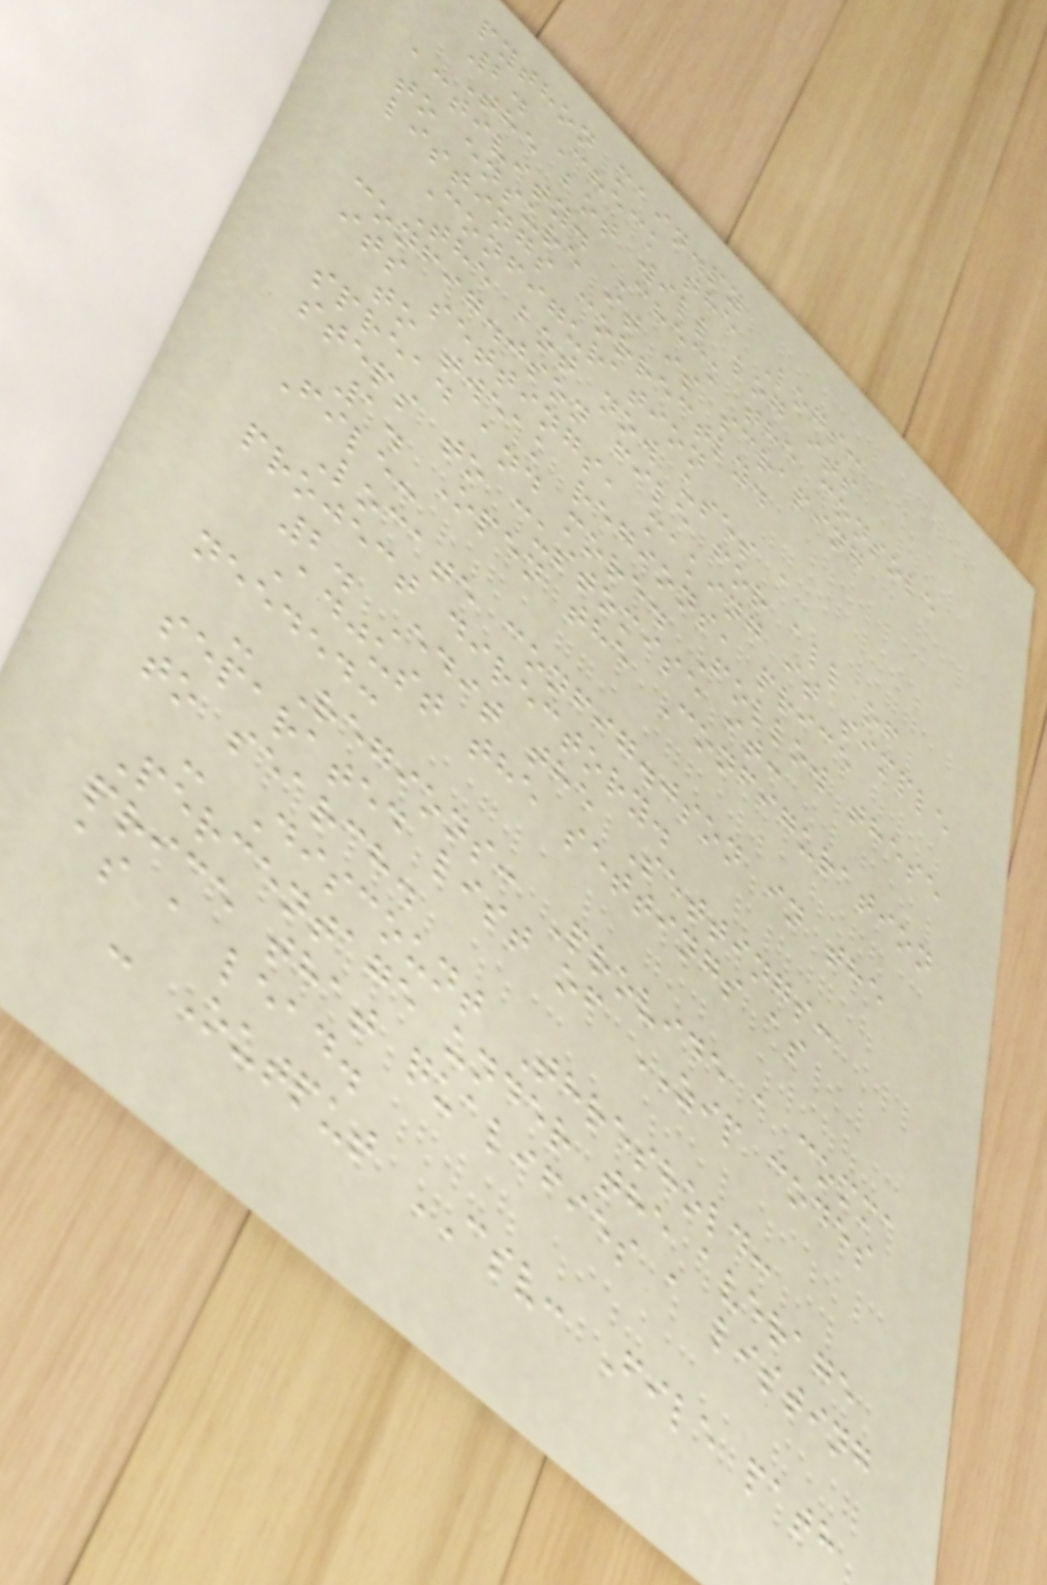python main.py
2. Check the Logs:
The bot will log its
activity. Check the console
to ensure it is scraping
listings correctly.
Configuration
The bot now uses a
config.json file for all of
its settings, making it simple
to tweak regions, price
spread and more. Follow these
steps to customise it:
1. Open the Configuration
File:
Locate config.json in the
project directory.
2. Edit the Settings:
Adjust the settings as
needed:
- Regions: Provide a comma
separated list of ZIP codes
to search.
- Discount Threshold:
Percentage under the average
price that qualifies a listing
as a lead.
- Output CSV: File path
